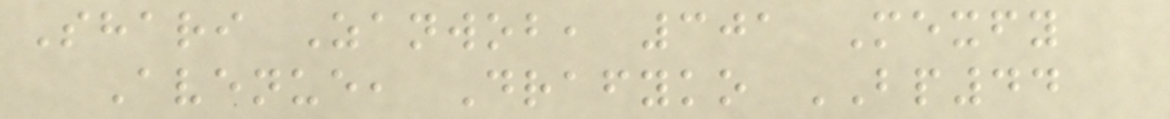Shari Zanwob, 301 Mexfy
Avenue, Drafyko BP44
